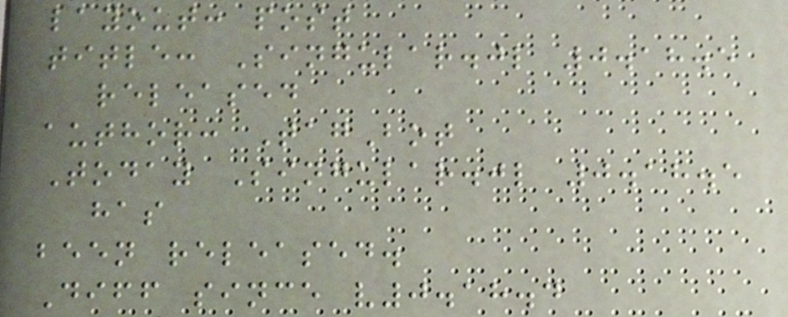layout: post
title: Singular.jl 0.18.5
released
author: TagBot
Today Singular.jl 0.18.5
has
been released.
Diff since v0.18.4
